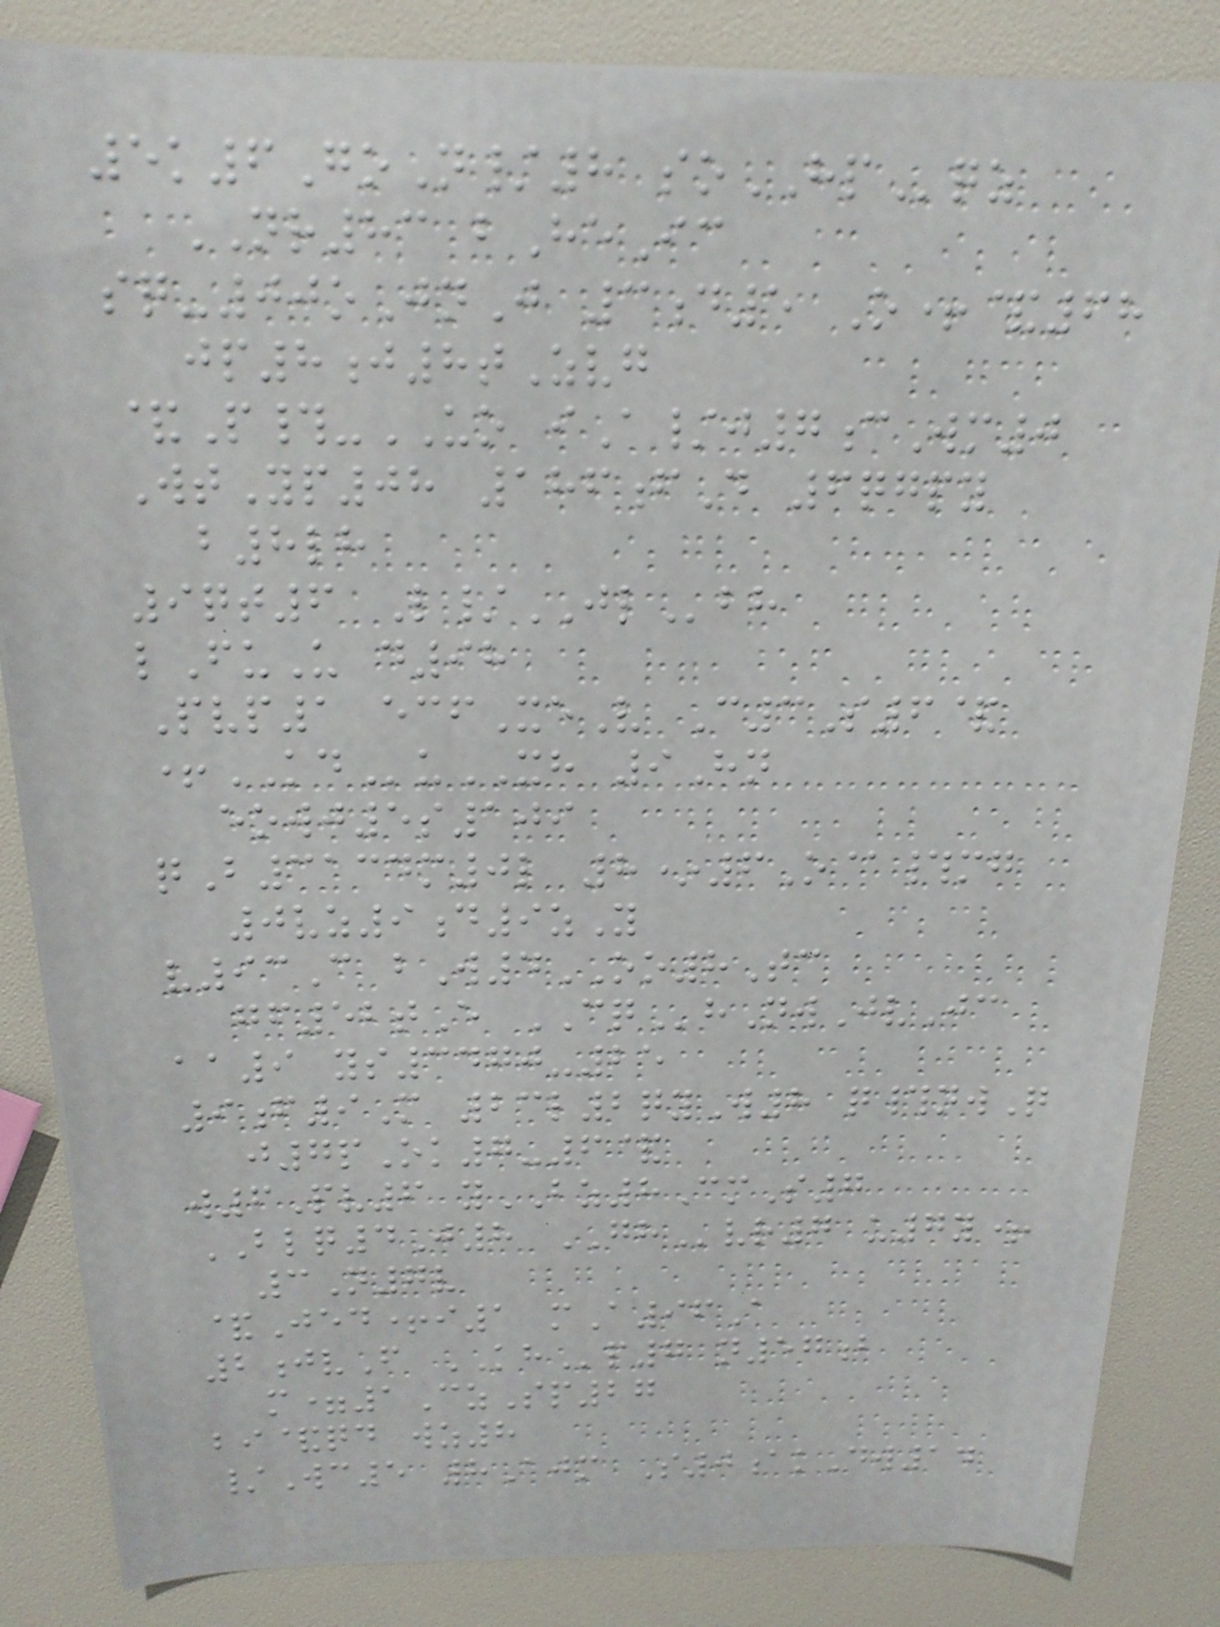5k6GoN/8 soHPqz
NR83 bHeIc
sq-00oJnJ 3d5 O+&68
jp8j8tZvg
&P#-UO iA/j7cWm0
WtYp08 186fD 6qgpy
b8lh
9qt6 L/JLbh
lFuU d98
Pvp1 ecfXeV C3S6&
+KDuXH 9Hn
eowj5s109
qB3134m0l 8*6O@#mg
0vz9d9zY
v93C bW4OO8Tc
gf52tE CQhNwJvJc
aa9 ys3470-25
9f9M 23l2qyW8 q#nwQ
j7pOk7-6&
w6Pv6 yBZ8CmS7
BLQ4J8 GHvr7 u7y+
3N7v
&Jed+i1 mA96A
2jvF KHp7 n57b
m=1CzSp27
bi&qd wz8
/Wc5 8Ajm S0akDw14
